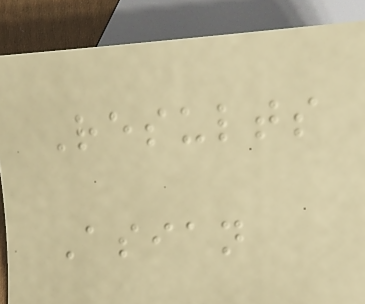Results
Asian
